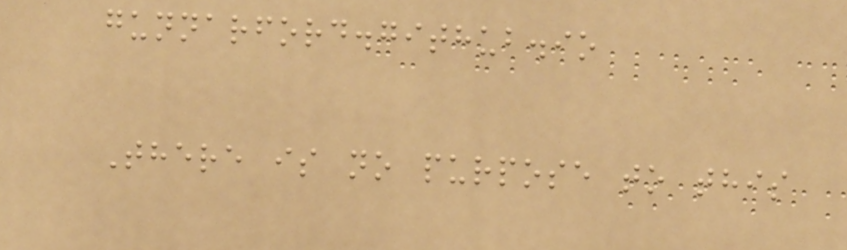gunnarford.github.io
There is no purpose to this
